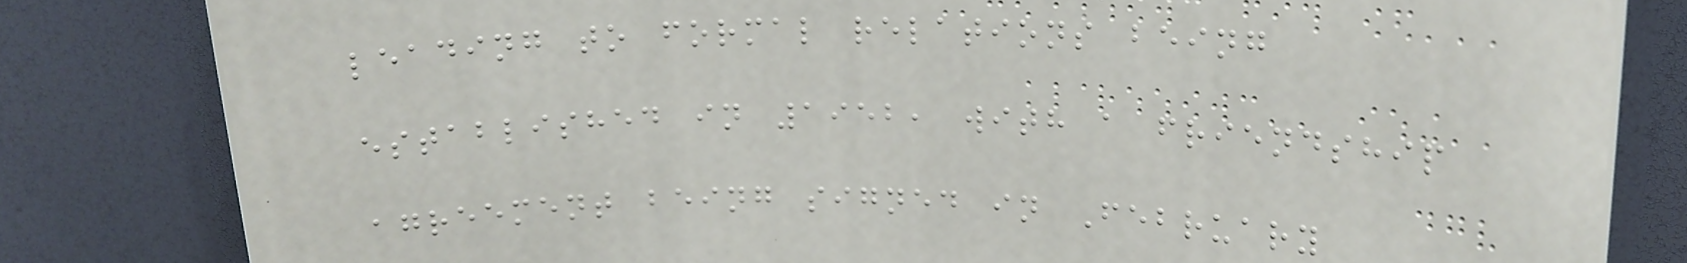leading to formal relations being
established in 1952, with a friendship
agreement being signed in February
